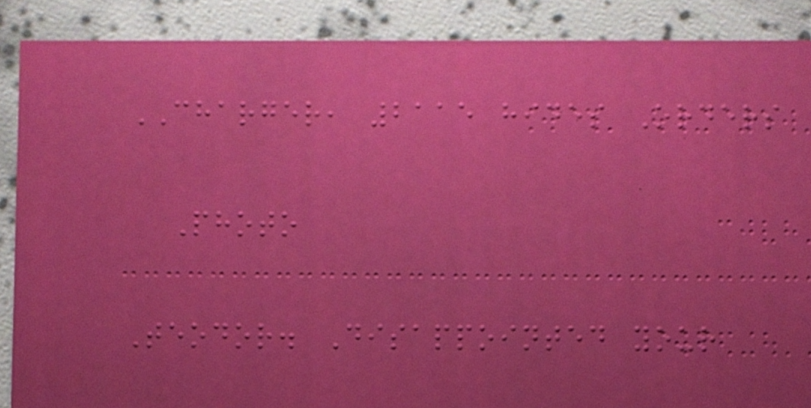CHARGER, 2115 hides Orders
Photo
Teodor. Disappointed your
